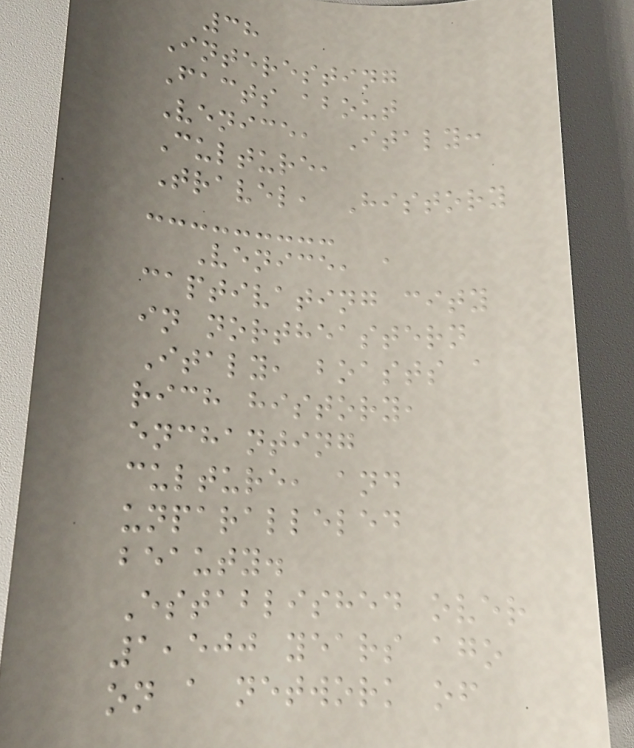38
Interesting
Facts about
Venice, Italy:
Culture,
Travel, History
Venice, a
captivating city
in northeastern
Italy, boasts a
rich history,
enchanting
culture, and
unparalleled
beauty.
Established over
1,500 years ago
on a network of
